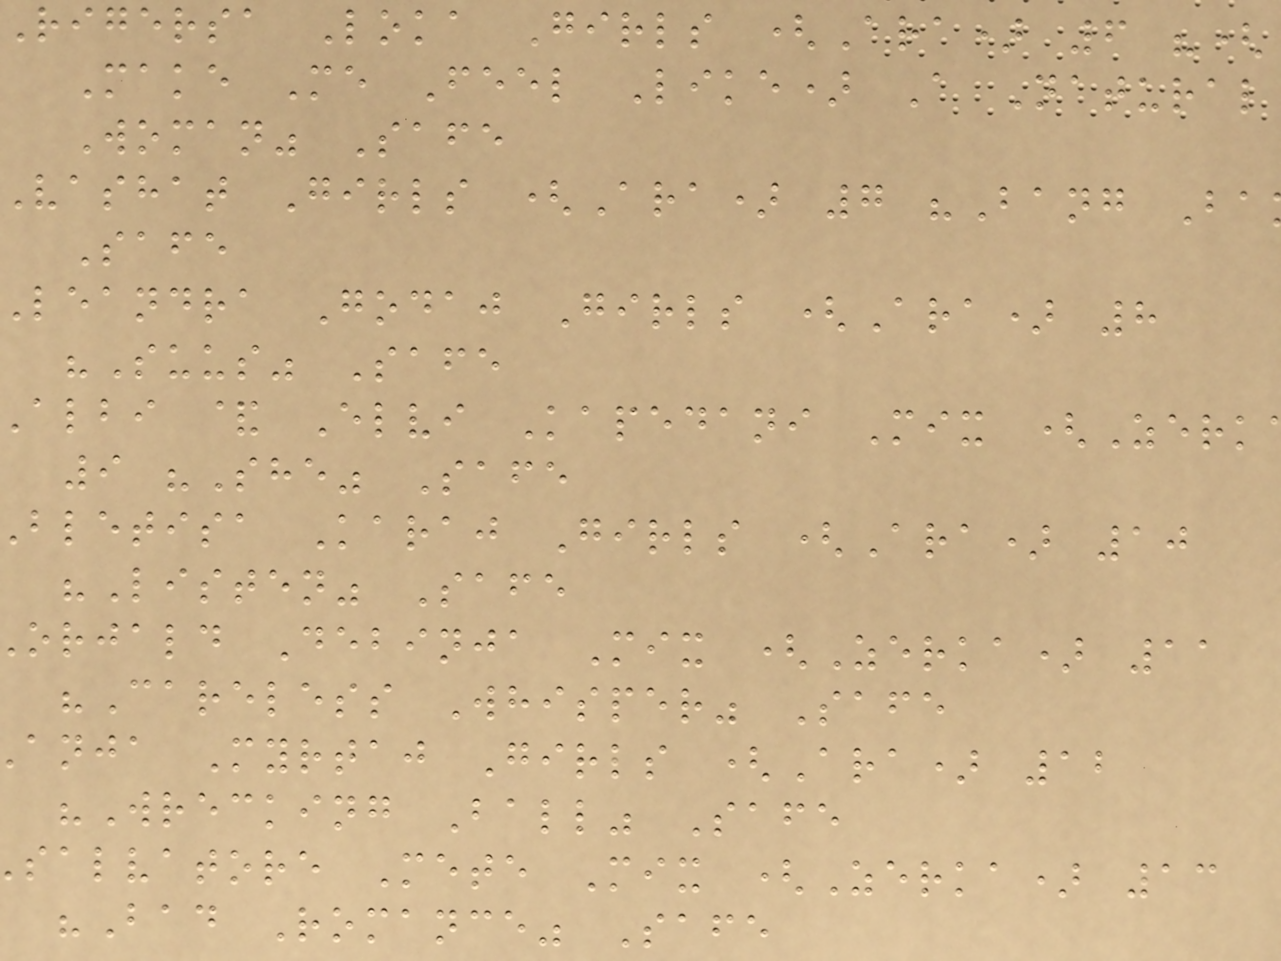Rigersa Loka Girls (Ara) 6
Make Me Feel Like) A Natural
Woman" Safe
vashat Girls (Ara) 7 "Bang Ba
Safe
leandra Godaj Girls (Ara) 8
"Suus" Safe
albi & Elvi Kapedani Mix (Zerk
9 "She" Safe
bletisa Karaj Girls (Ara) 10
"Listen" Safe
orjald Debinja Mix (Zerka) 11
"Careless Whisper" Safe
anja Myrtaj Girls (Ara) 12
"Wrecking Ball" Safe
salvatore Mete Mix (Zerka) 13
"Bad Romance" Safe
